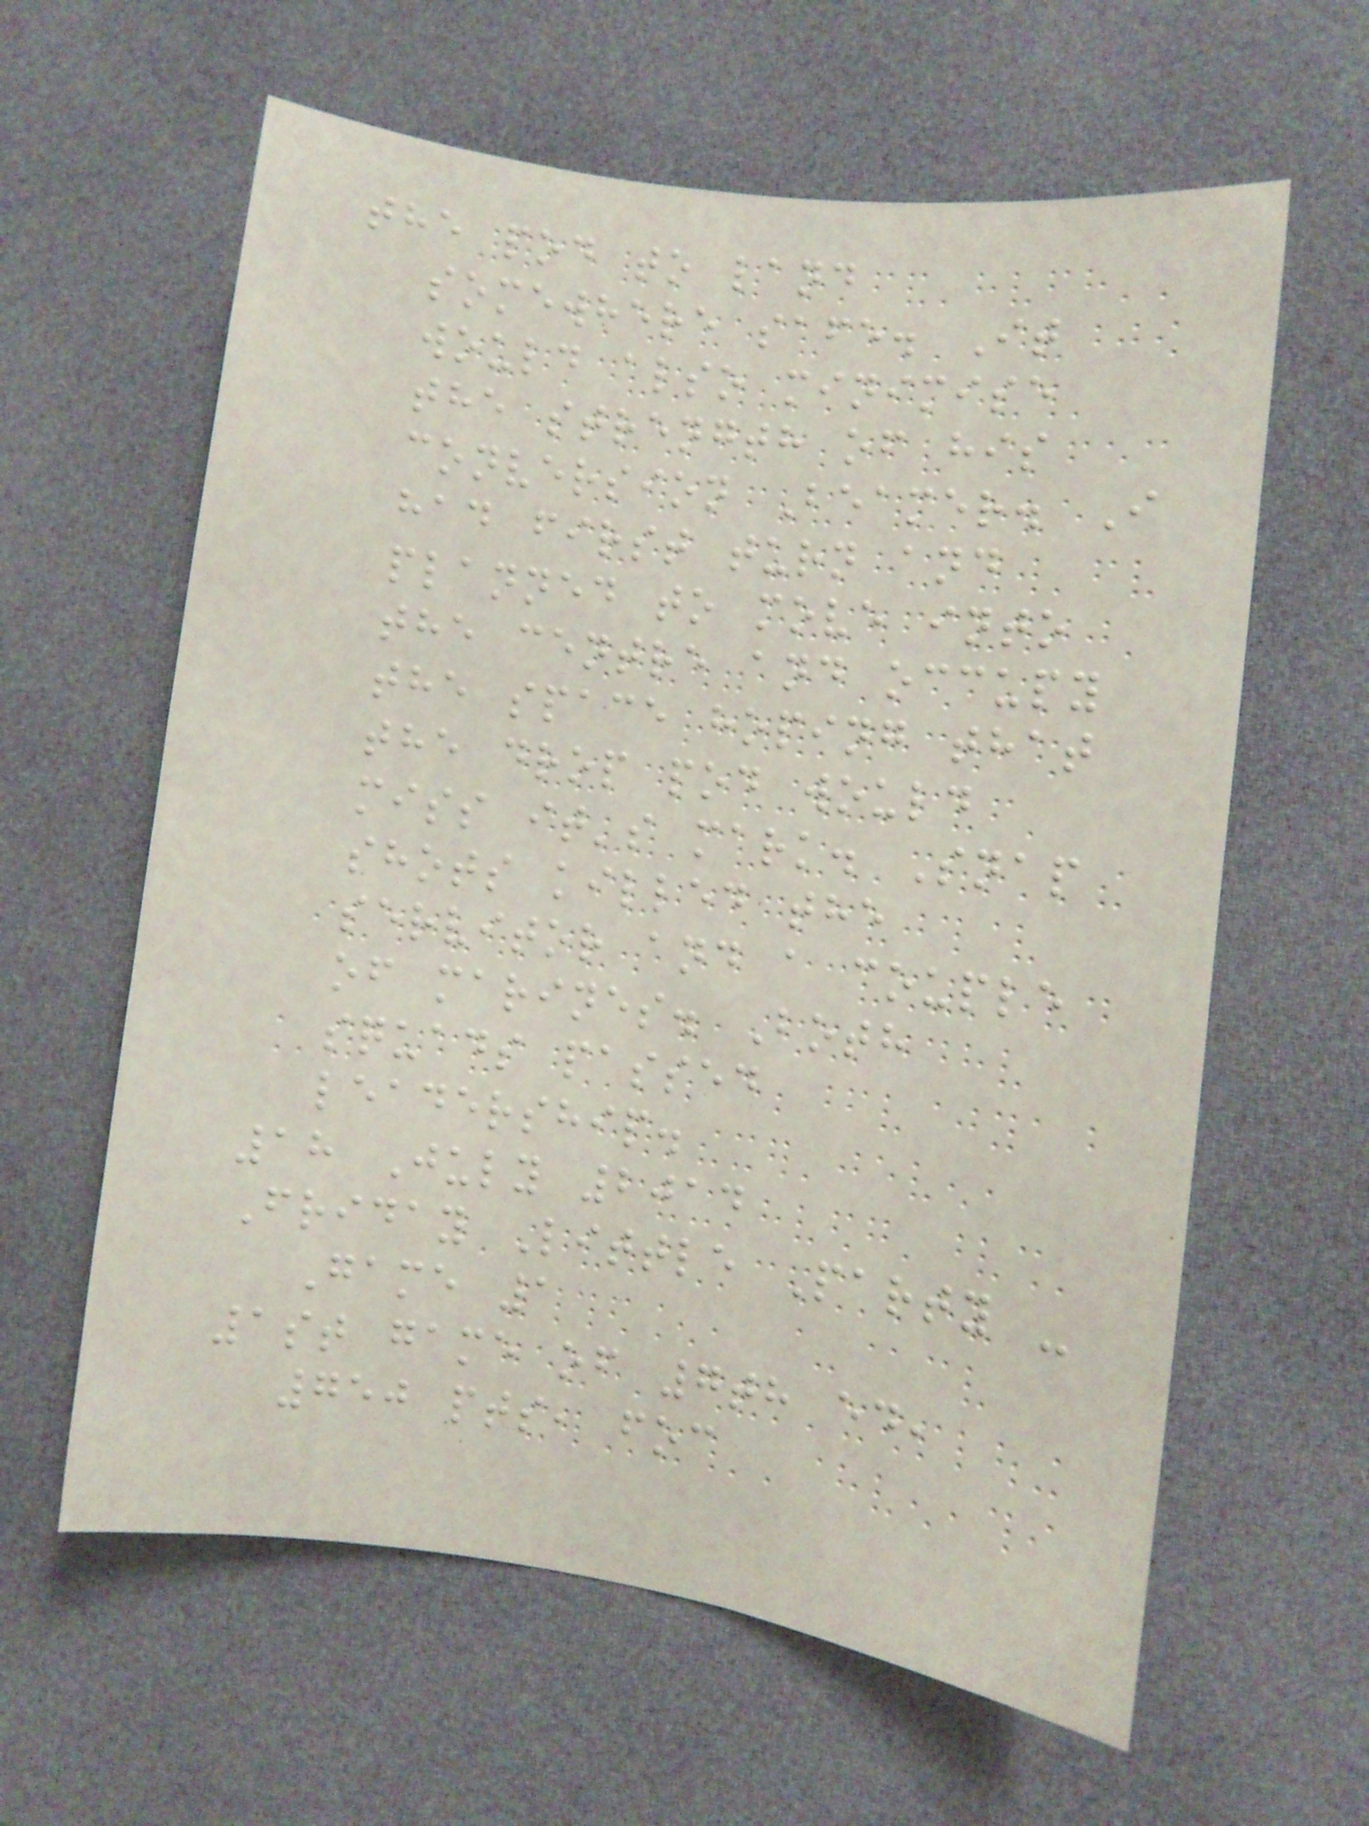the pod to land
somewhere safe. It
would also minimise
the strength of his
conversion Beamer. I
had first turn and
planned to move into
the centre and occupy
the space hoping that
the drop pod would
miss it's mark. Snap
shots killed the
servitor and a couple
of marines. Both
squads passed
leadership.
18 July 2014
Friday Little Party -
Game 1
1st game of 7th ed,
750 pts, foc
